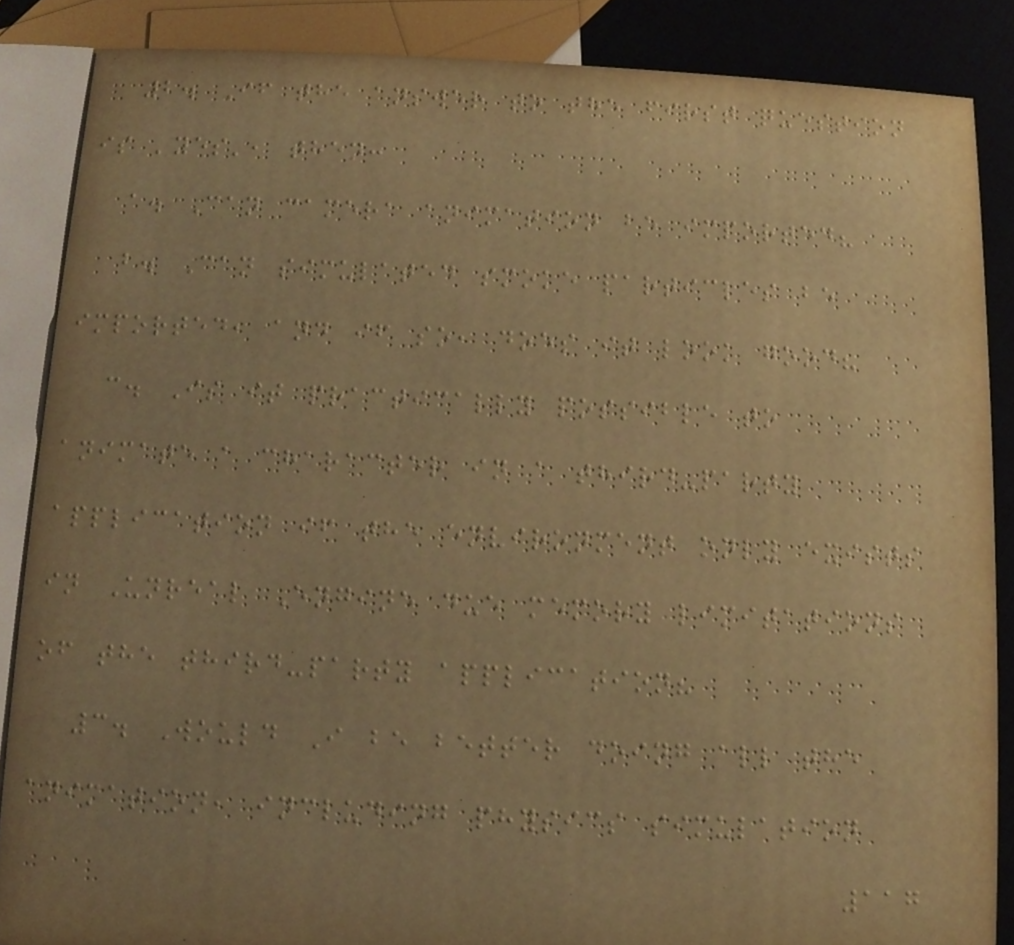2. If the answer to the first question
is 'yes', then:
a. Can camera animation be imported?
b. Can simulated smoke particles be
imported, and if so, does it look good?
c. Is it practically possible to
animate a character in a third-party
application if the environment only exists
in Unreal Engine due memory limitations
of the third-party application?
3. Would I be better doing all the
animation, including physics simulation
117
